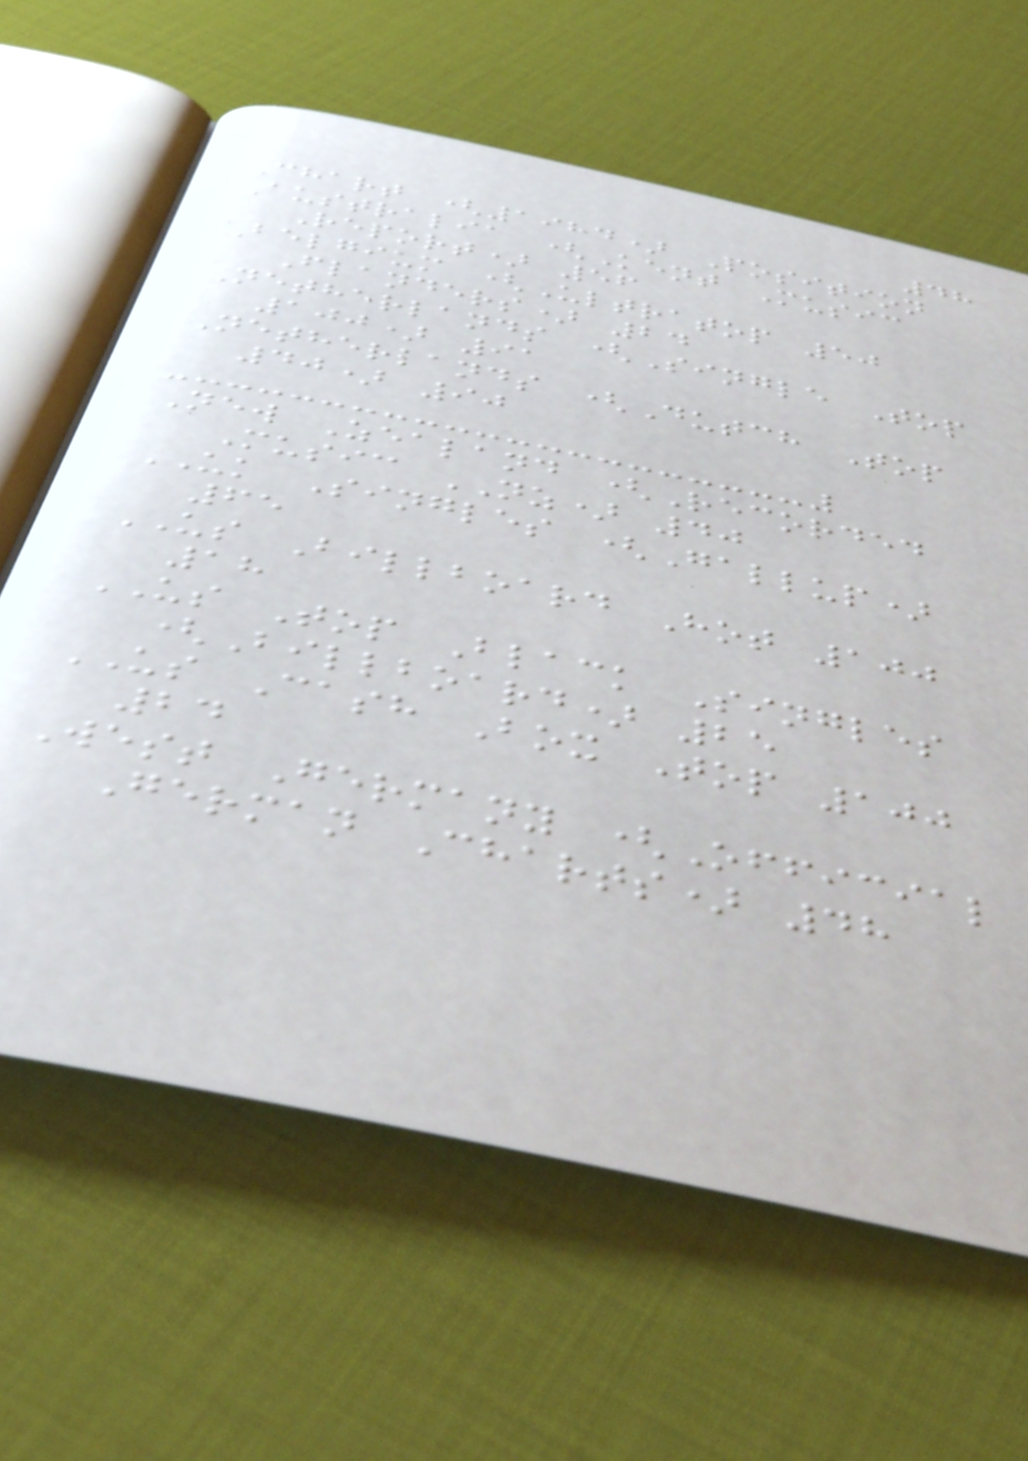48
Chart (1984) Position
Australia (Kent Music
Report) 56
Belgium (Ultratop 50
Flanders) 24
Netherlands (Single Top
100) 91
Netherlands (Dutch Top
40) 90
New Zealand (Recorded
Music NZ) 40
UK Singles (Gallup)
65
US Billboard Hot 100
18
US Top Black Singles
(Billboard) 25
US Cash Box Top 100
24
West Germany (Official
German Charts) 48
